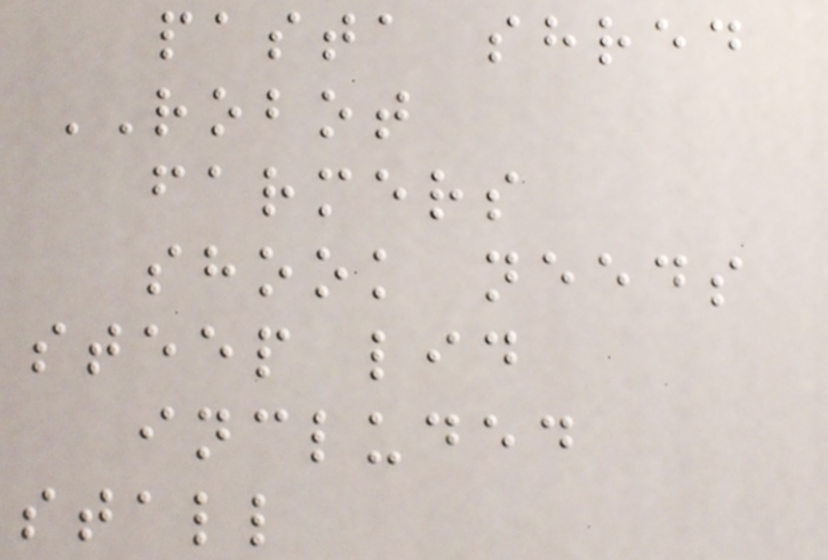pasta shred
ROBOT
farmers
shook needs
steep lid
included
stall
